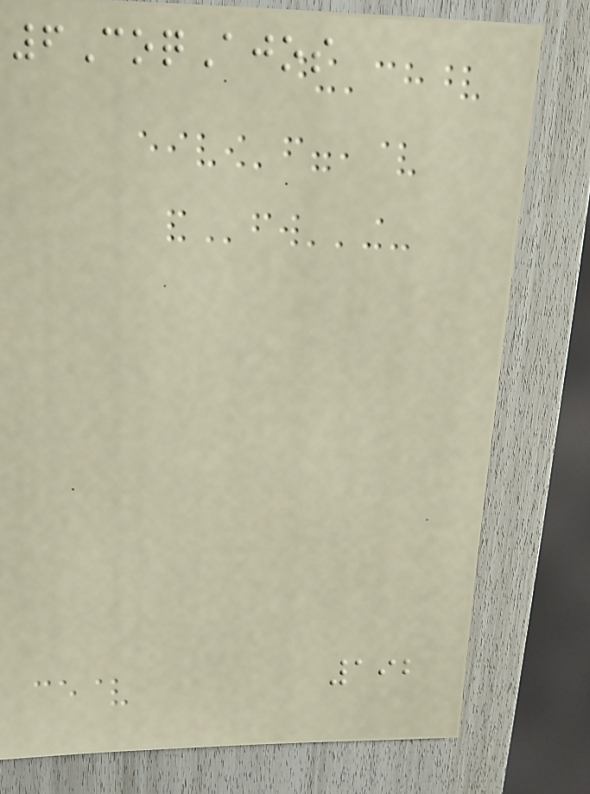6CoqAjos
192
